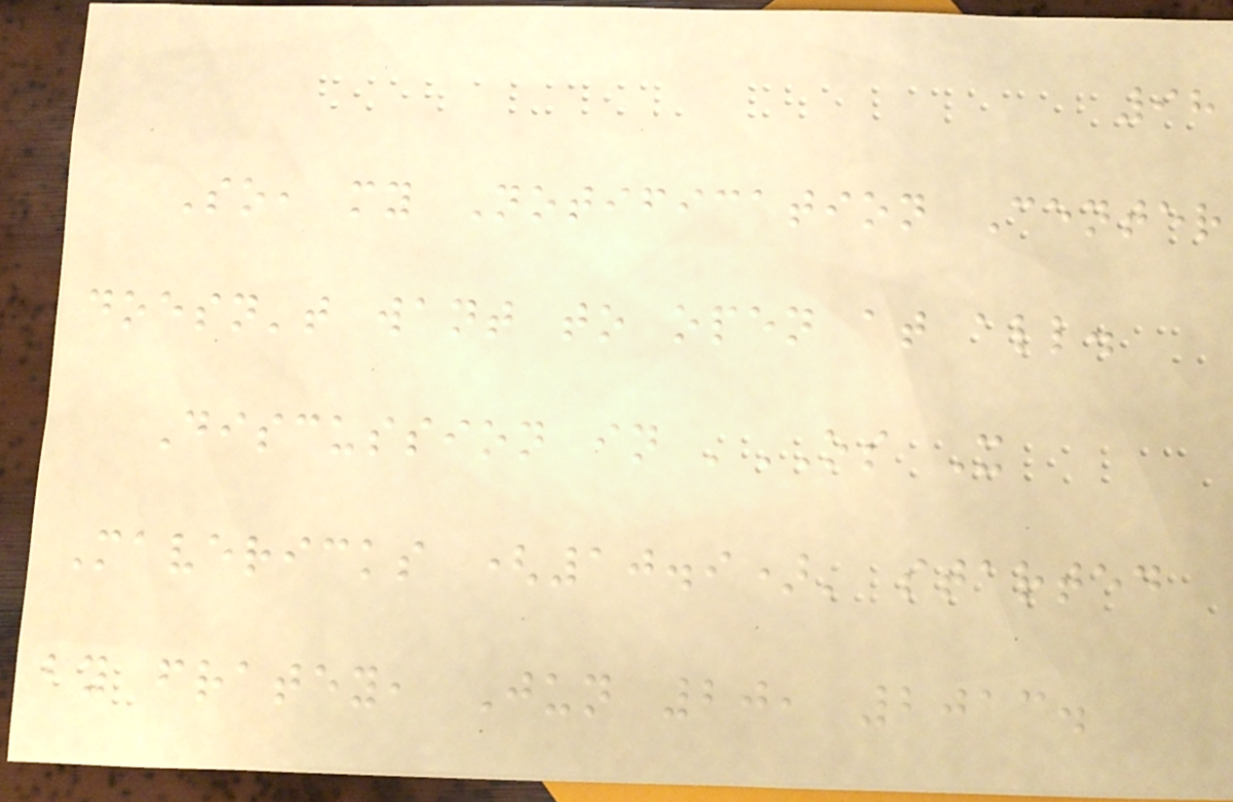98
So, my Notification Center
doesn't want to open at all.
Discussion in 'OS X
Mavericks (10.9)' started
by fratey, Jun 20, 2013.
